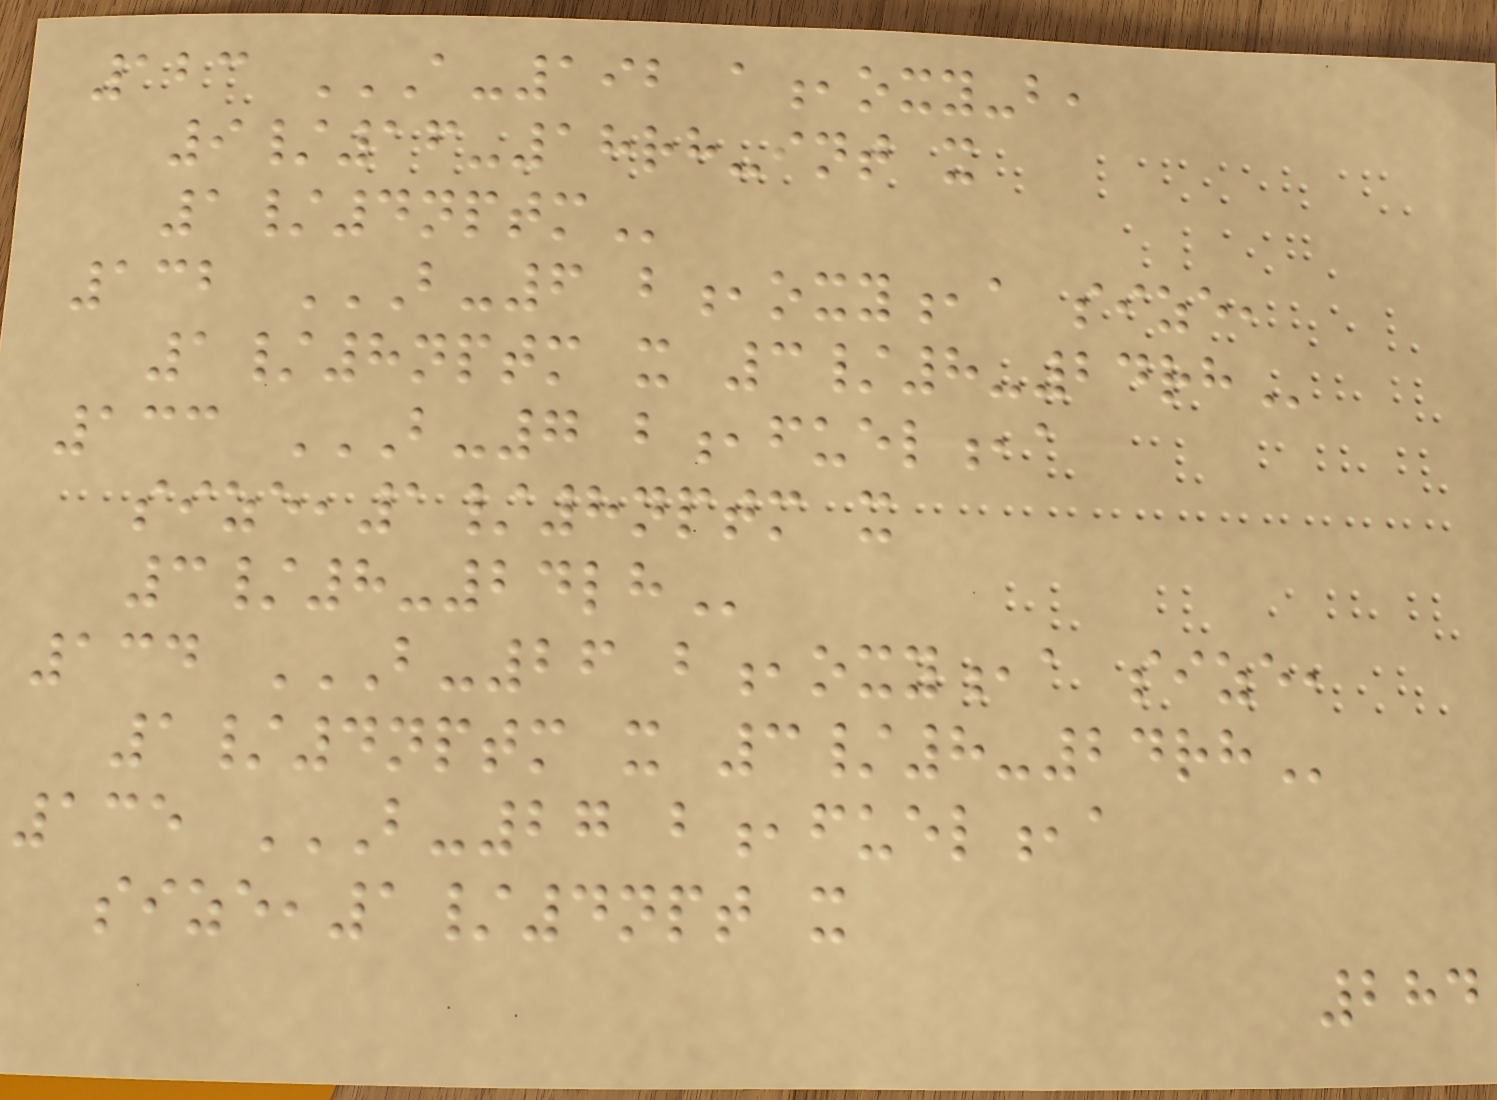123 A-192 A,OXY-B,
9/16-18RH-INT X
1/4NPTM
132 B-6 B,OXY,A SIZE,
1/8NPTM X 3/8-24RH
133 B-7 B,FUEL,A
SIZE,1/8NPTM X
3/8-24LH
134 B-26 B,OXY,A SIZE,
1/4NPTM X 3/8-24RH
135 B-27 B,FUEL,A
SIZE,1/4NPT X
284
